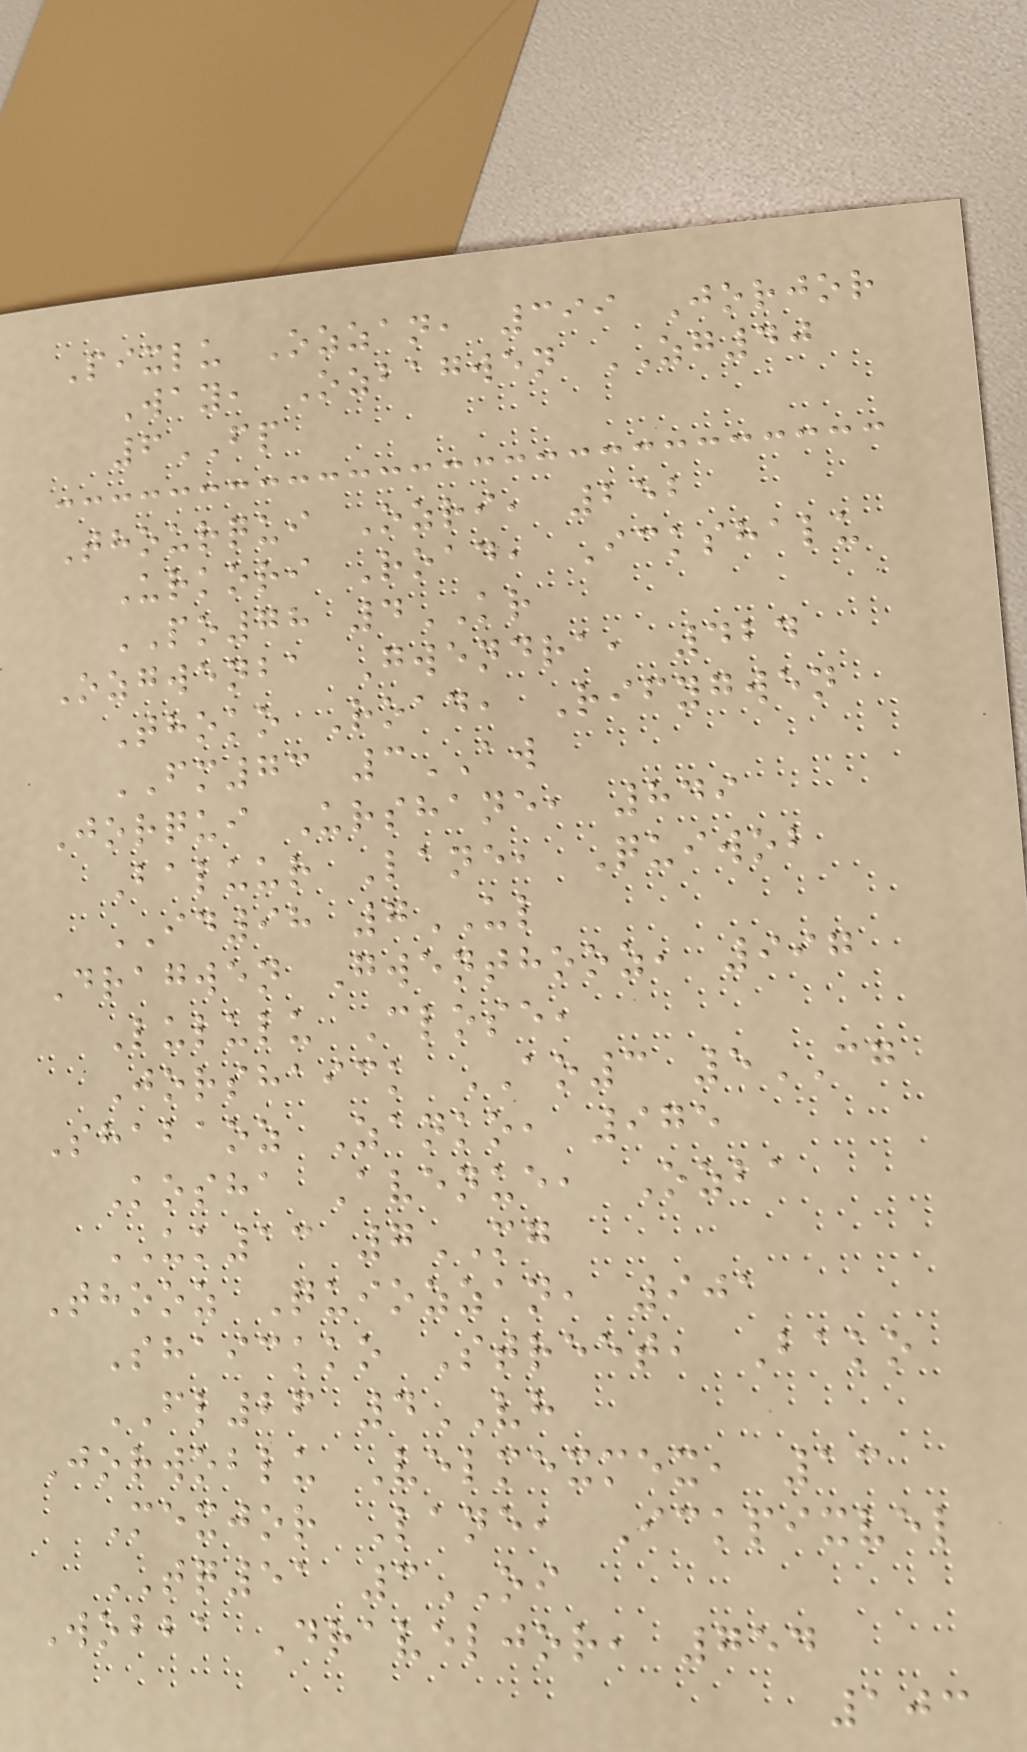Pixlu Ozzan, 399 Jorjor
Way, Ozbagwen ZG40
6FP
Thourqui Ozri, 252
Urkori Road, Ickshalu
PO78 4KR
Ozgwenba Gwendra, 424
Thoko Road, Rifygwen
FM73 3AW
Jorqui Urshane, 849
Baluur Lane, Quiwob
ID98 7UL
Dragwen Gwenthooz, 997
Lululu Close,
Jorshaick AO3 5CG
Shabaoz Zanko, 975
Kosha Avenue, Ozba
UK13 7MG
Thooz Quiozzan, 901
Shaickko Street, Bako
FL26 4VH
Jorwoblu Velmexmex, 13
Mexjor Lane, Ickpixvel
TQ51 3OI
Wobba Draveljor, 754
103
